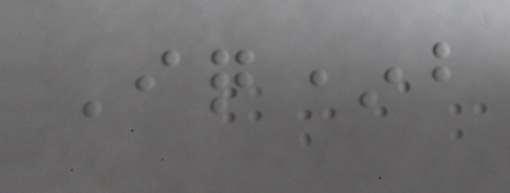Iq*b
